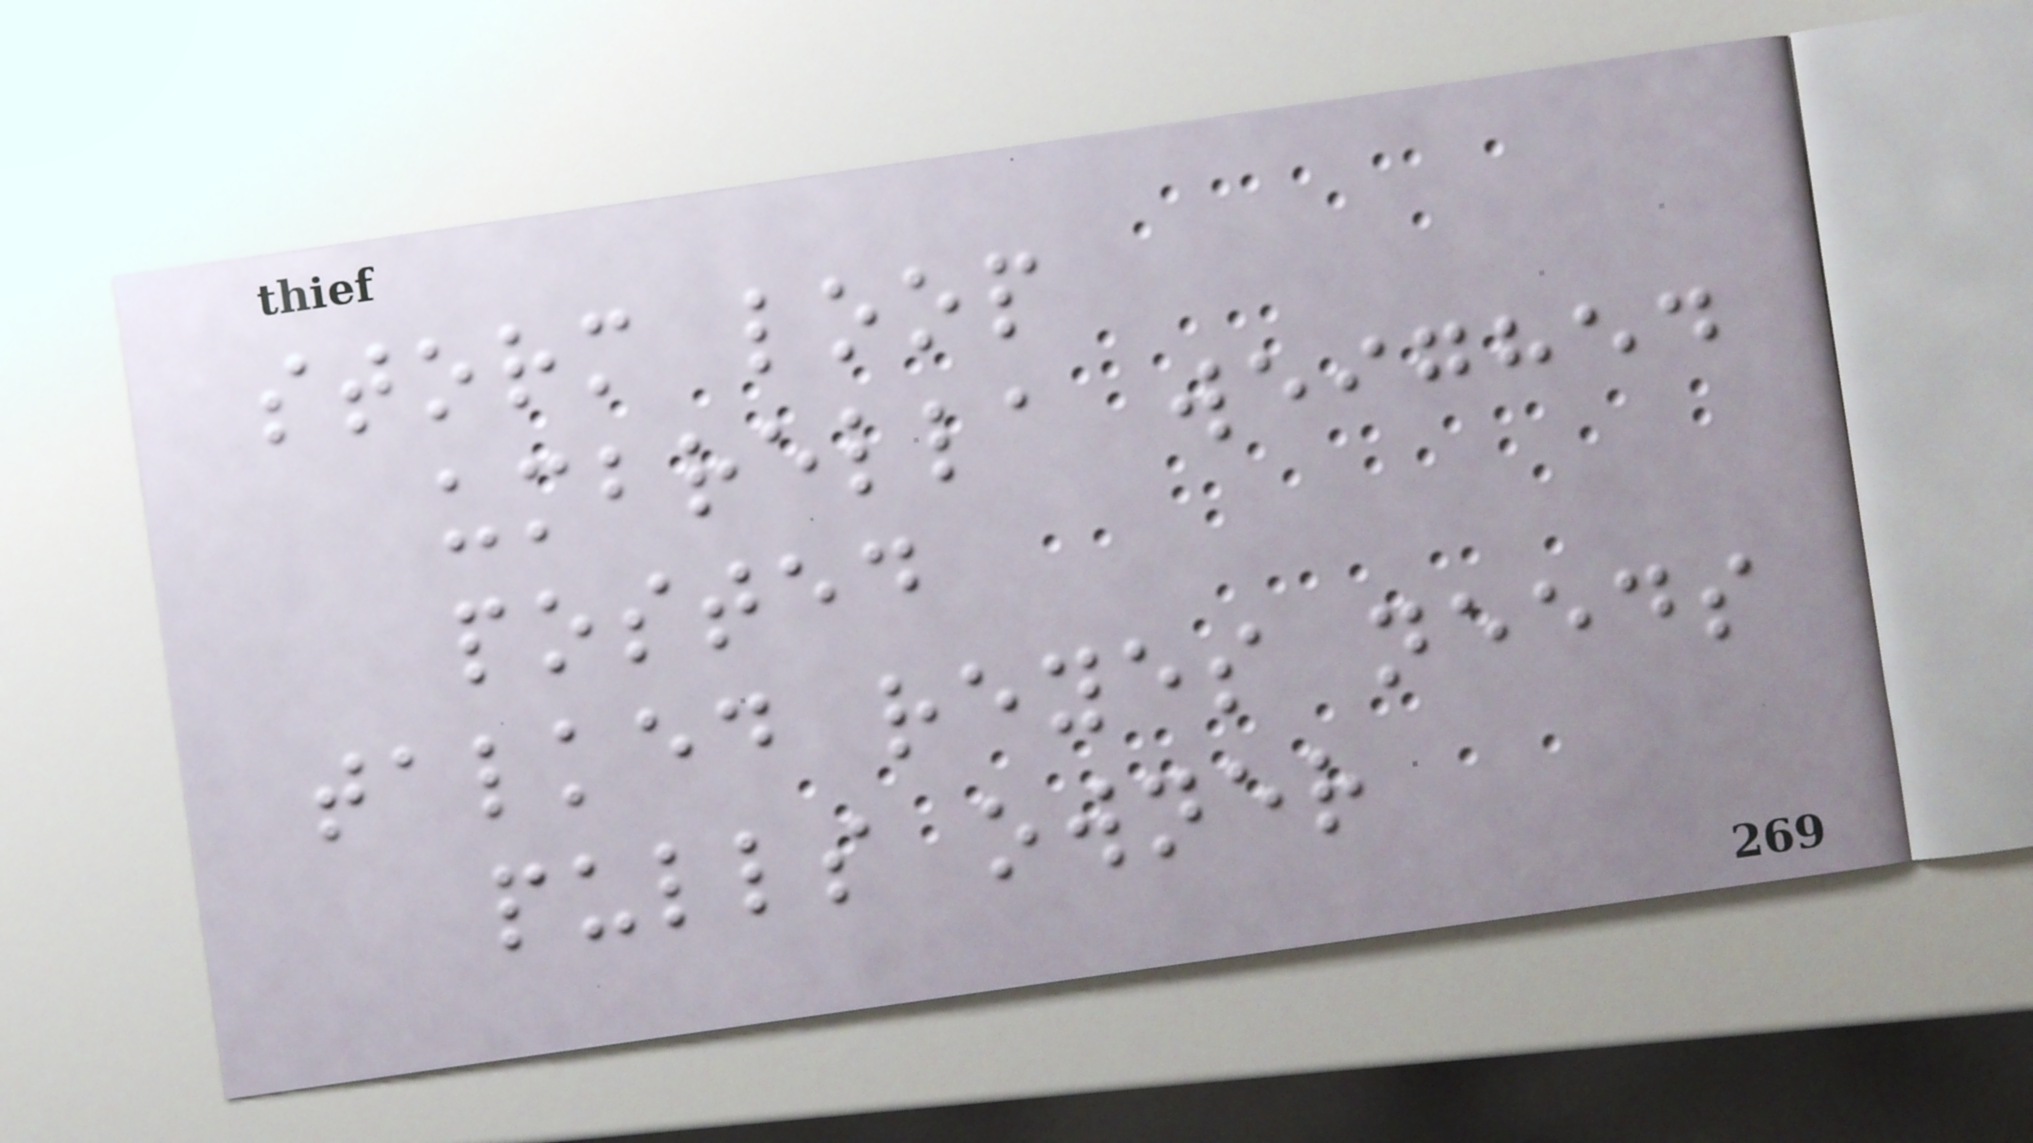storm loop
umbrella weighed
posted
talked reyes needs
pulls owner
